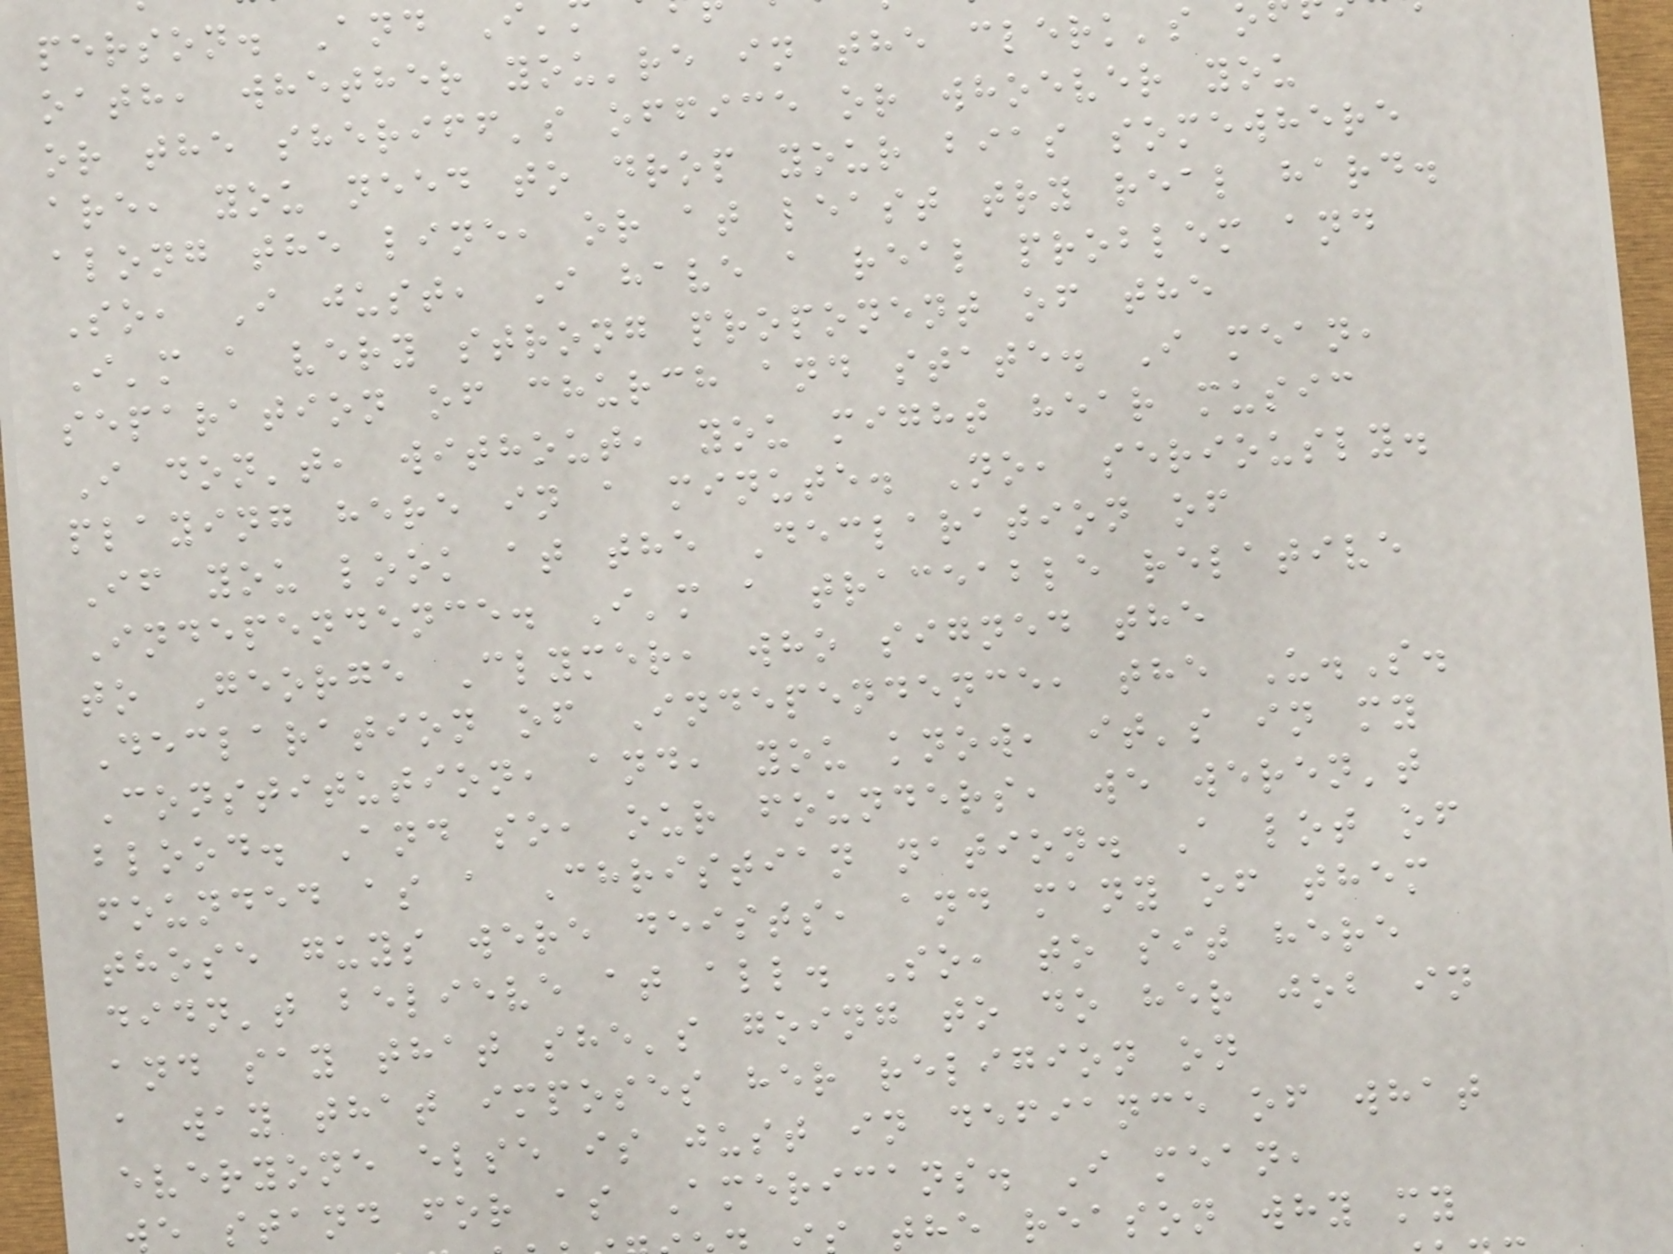person. And I
oath, whether you're in the clerk's o
or the sheriff's office or whoever you
are, you need to drop your bias somewhere
along the line, or at least try real hard.
So, I just, I have a real problem and
I'm a very strong proponent of the
separation of church and state. I mean,
I don't, without, you might hear music
playing here in a minute. No, seriously.
If you look at the Declaration of
Independence. I'm a traceable relative
to George Clymer, who signed the
Declaration of Independence, the U.S.
Constitution, and, you know, it's in my
blood. And so, our founders, we weren't
founded as a Christian nation. A lot of
those guys were deists, and many of them
didn't believe at all. So, to sit here
and say that she's going to do her job in
a way that imposes her religion on
everyone else is just in defiance of what
e stand for as Americans. I mean,
the reason why my
